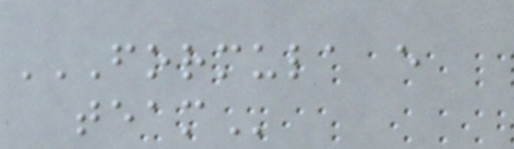FORMULA E
TEAM
